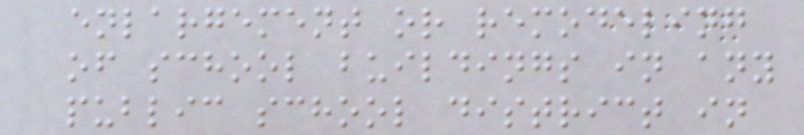enlargement or remodeling
of school buildings in any
public school district in
